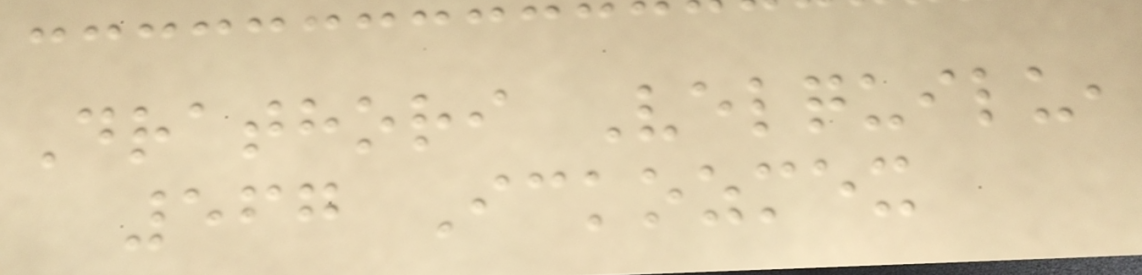Drathori Velquilu,
567 Ickozmex
